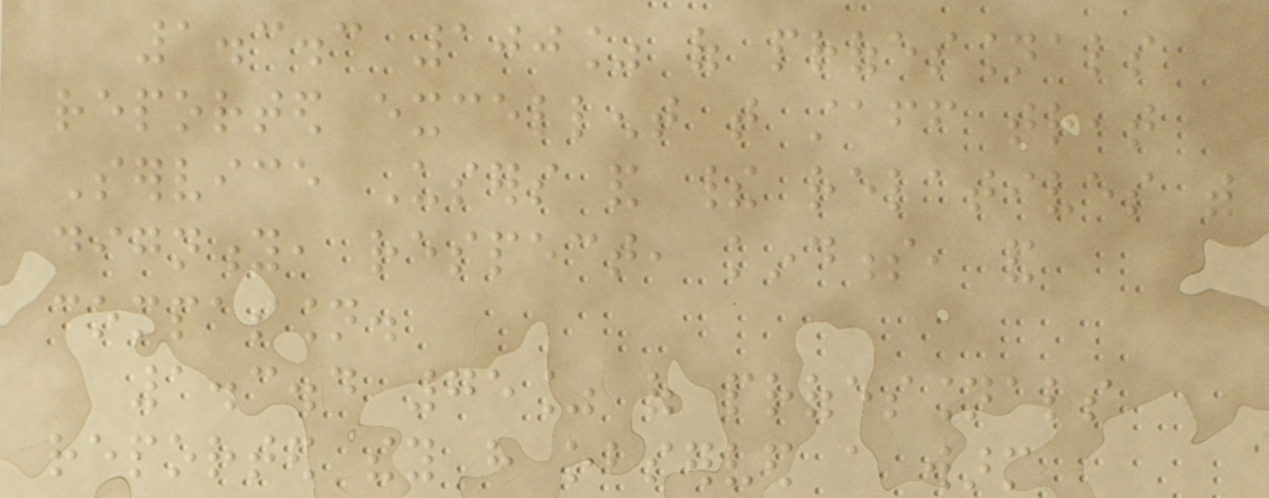1.3.3 100% of professionals
reported excellent that staff treat
Service Users and their relatives with
dignity, respect, kindness, and
compassion.
1.3.4 75% of professionals
reported they have observed a warm
